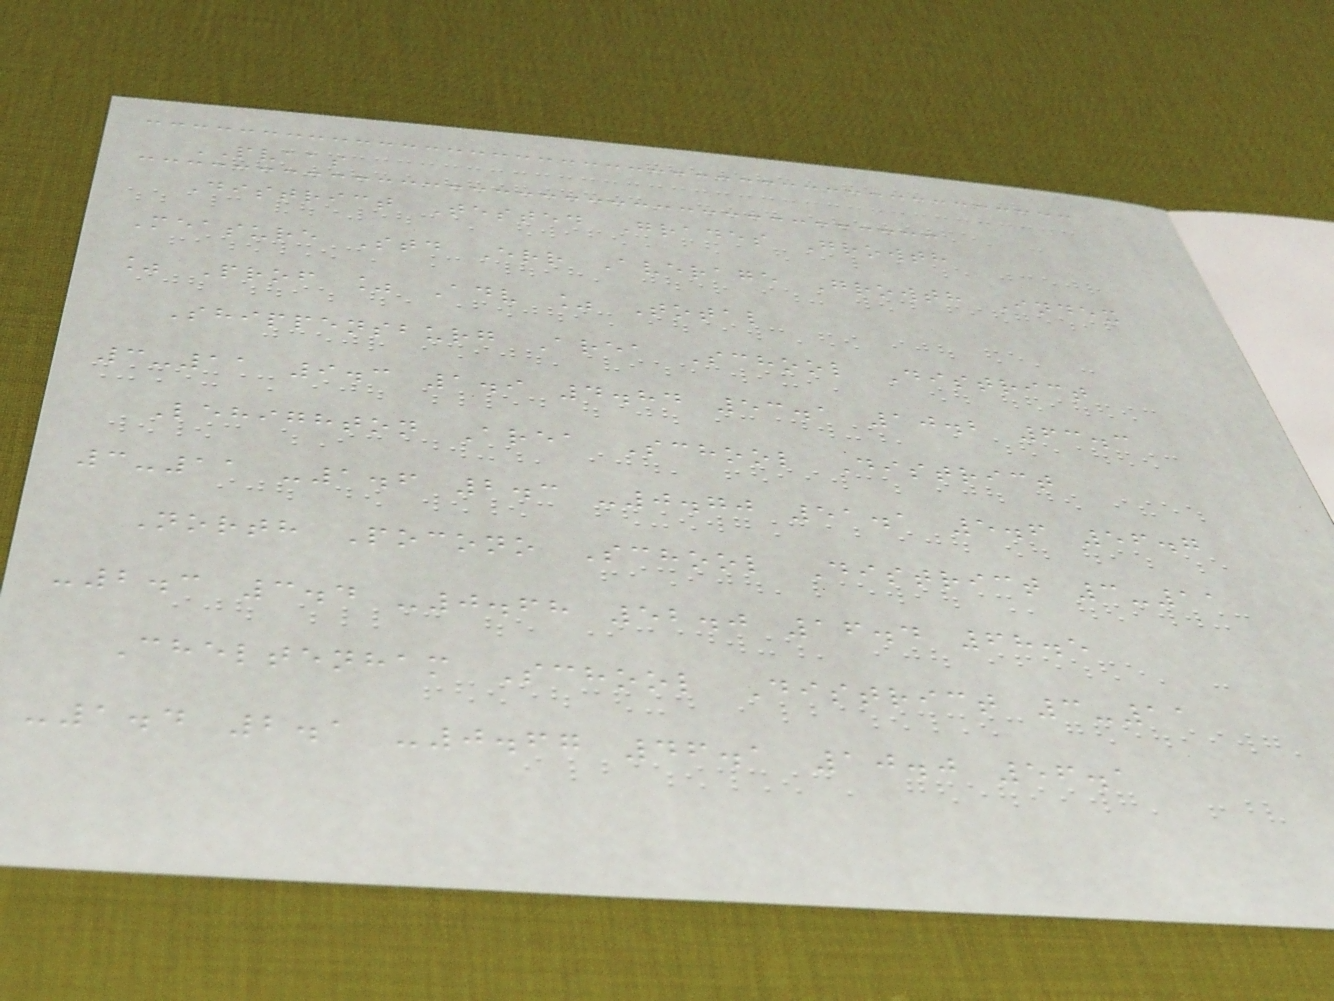PVAAS
District Tested Grades Growth
Measure Std Err Average Growth Index
% Prof % Adv % Total
Shippensburg Area School District
3-11 9.3 1.9 4.84 53.1 10.2 63.3
Lehighton Area School District
3-11 -1.6 2.3 -0.70 51.1 5.6 56.7
North Pocono School District 3-11
-2.3 3.4 -0.68 52.0 16.4 68.5
Cheltenham School District 3-11
-1.4 2.1 -0.67 46.1 10.0 56.1
